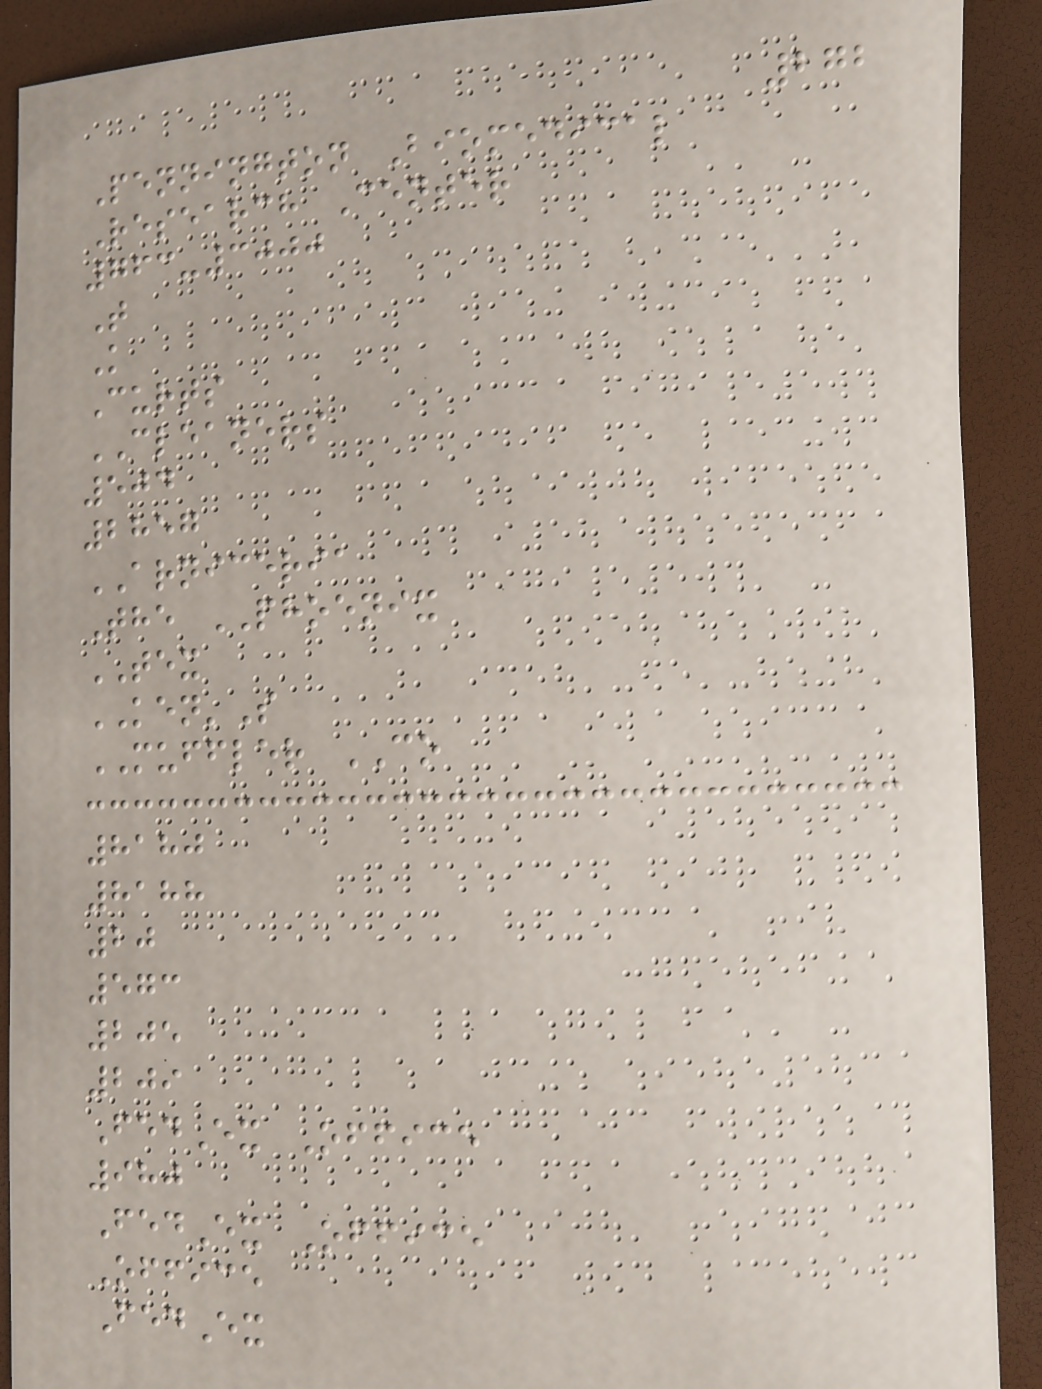272
Pennington Biomedical
Research Center
763-3000
T
K
Curts
CLEANERS
504
2857
ARNICERIA
The PHOENIX
TEX
KEN'S
MUFFLER CO
8180
8188
20
573
205
209
FedEx Office
980
FedEx Office
Office
FedEx
